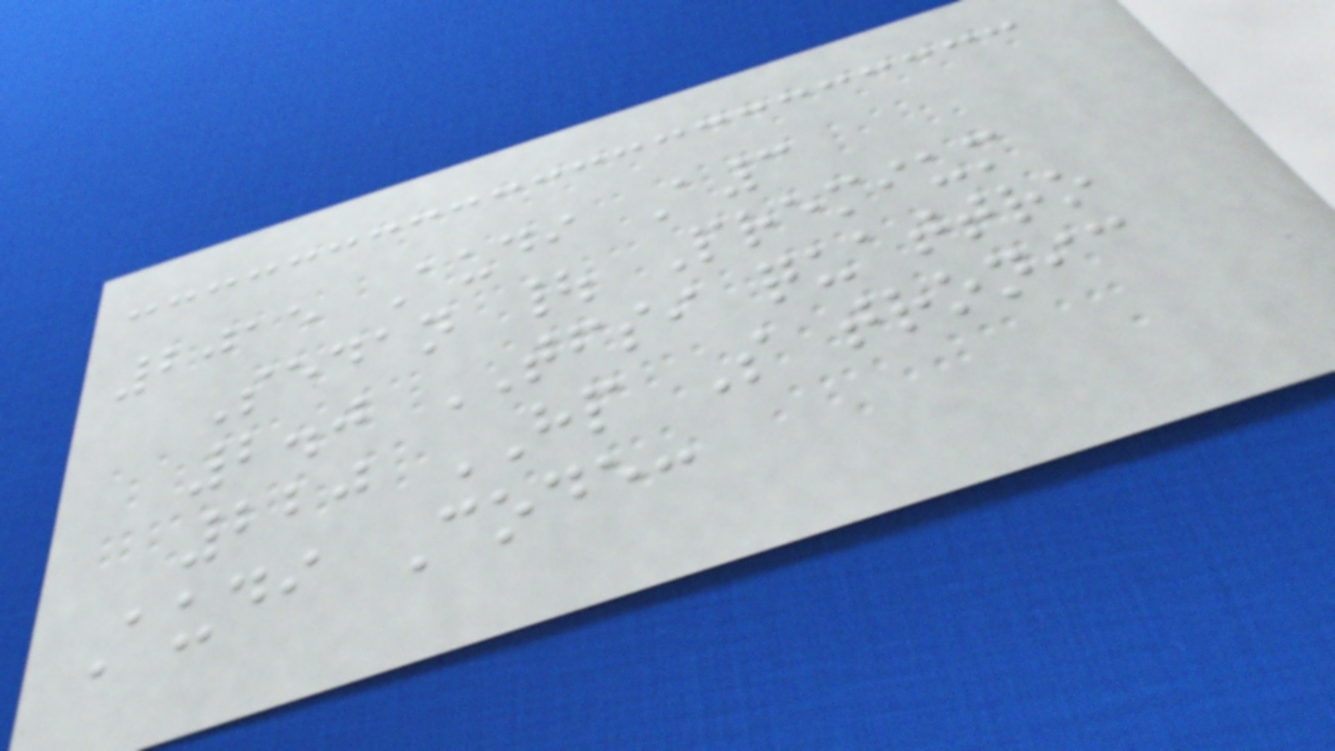2015 Audi A3
Sedan | Premium
2.0 TFSI quattro
220 HP S tronic
Audi Code:
